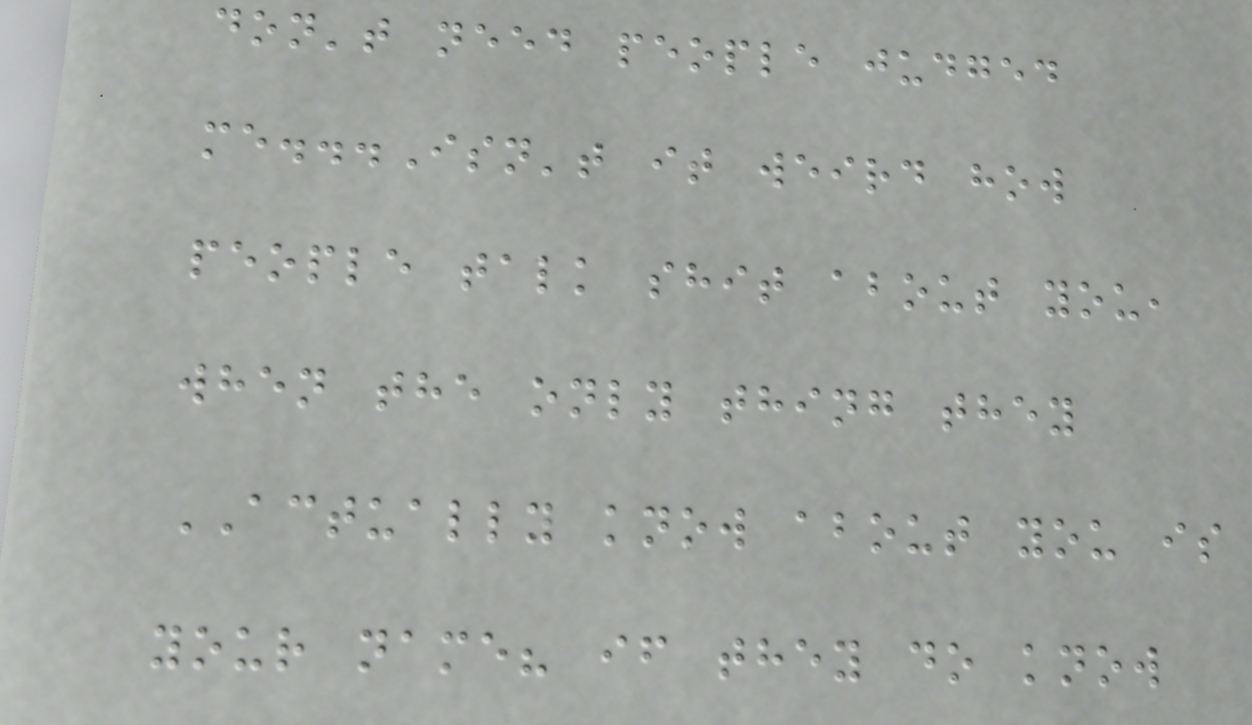don't need people judged
me...Isn't it weird how
people talk shit about you,
when the only thing they
ACTUALLY know about you is
your name? if they do know
